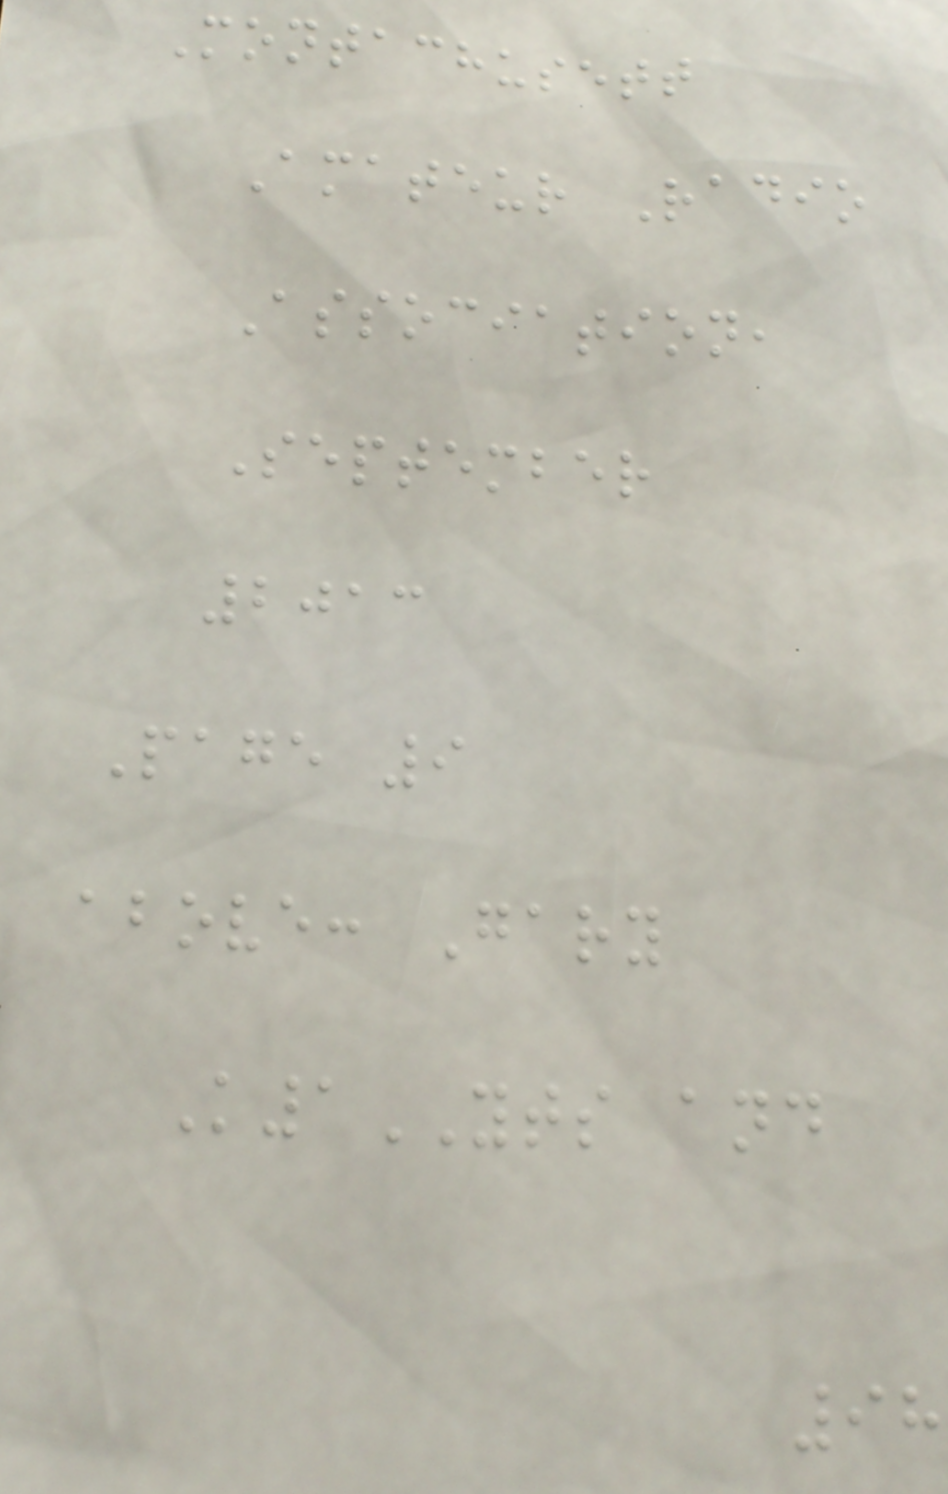Montachusett
Amateur Radio
Association,
September
2013
Page 9
above: Gary
K1YTS and
98
